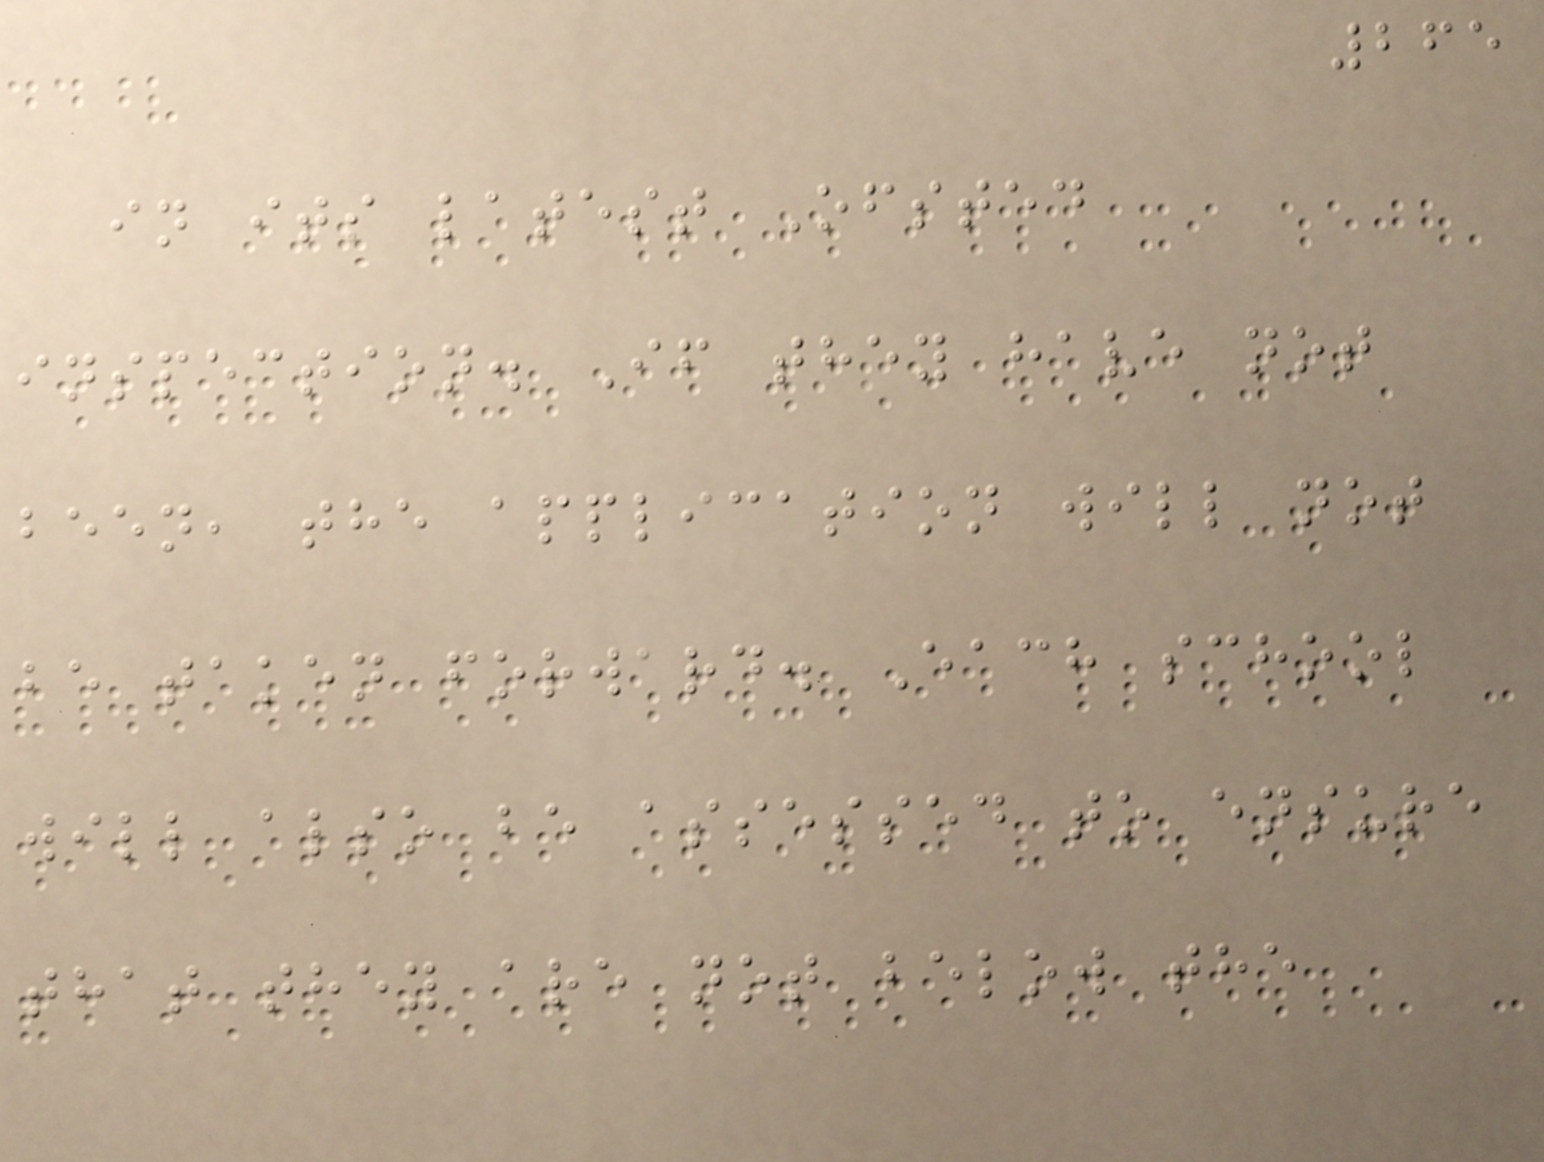265
in its latest Ofsted
inspection. If they have not
been, the application will not
be taken forward. Each school
will also be assessed to ensure
that they are not below the
